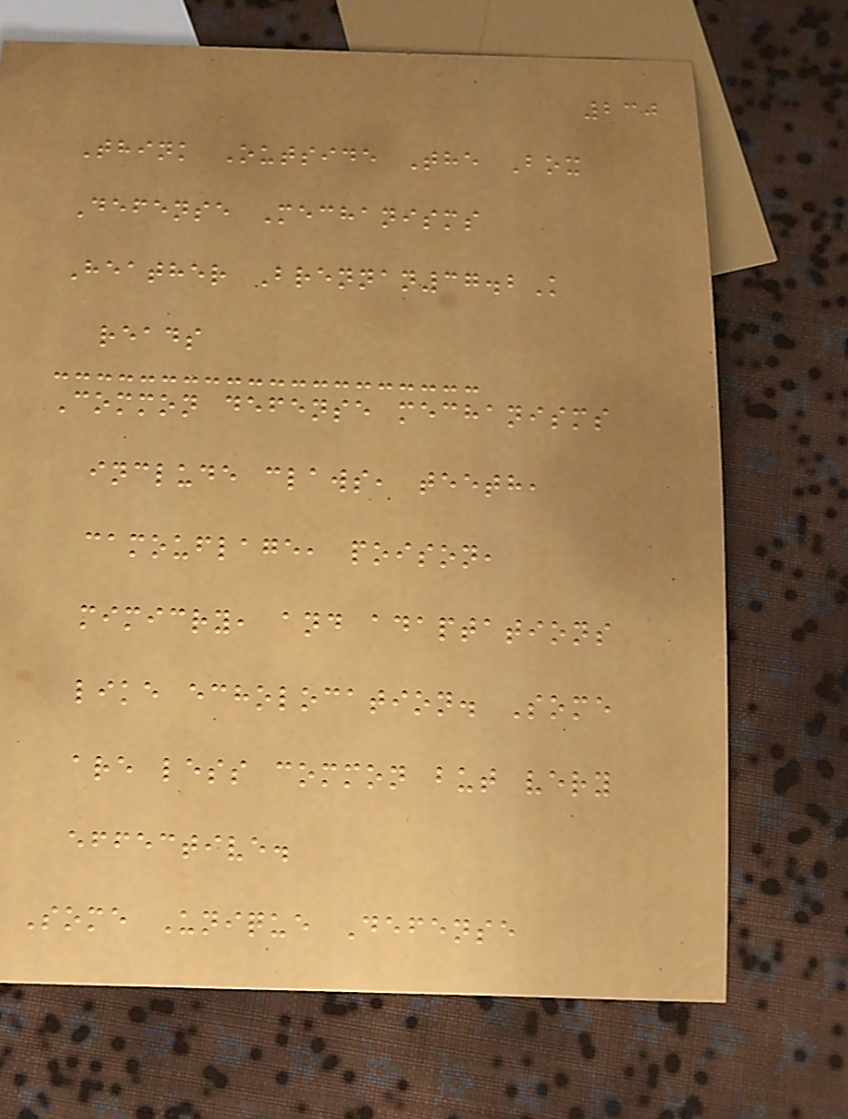230
Think Outside The Box
Defense Mechanisms
Heather Brennan37.2K
reads
Common defense mechanisms
include claws, teeth,
camouflage, poison,
mimicry, and adaptations
like echolocation. Some
are less common but very
effective.
Some Unique Defense
